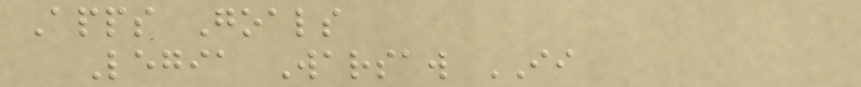Apps Goals
Legia Warsaw II
